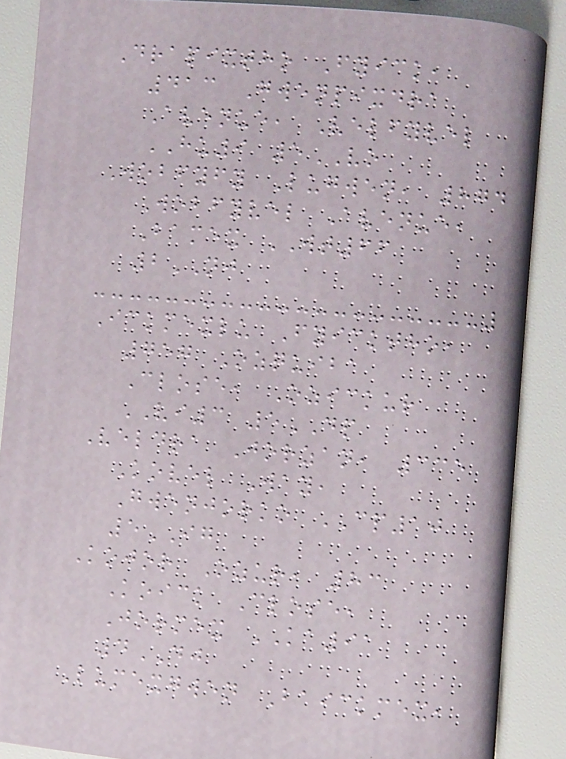Drapixtho Fyick,
413 Gwenpixdra
Avenue, Velfyvel
HU9 5VO
Wobfyfy Lugwen, 874
Wobfyvel Avenue,
Bamex WT66
2NJ
Ickmexlu Fyicktho,
757 Ozquiba
Close, Ozickur
VI3 5DP
Veldra Jorzan, 335
Kovel Way,
Gwenjorko CP10
5IG
Kojor Ozur, 83
Koick Close,
Jormex KA91
4DJ
Lumexgwen Baickmex,
